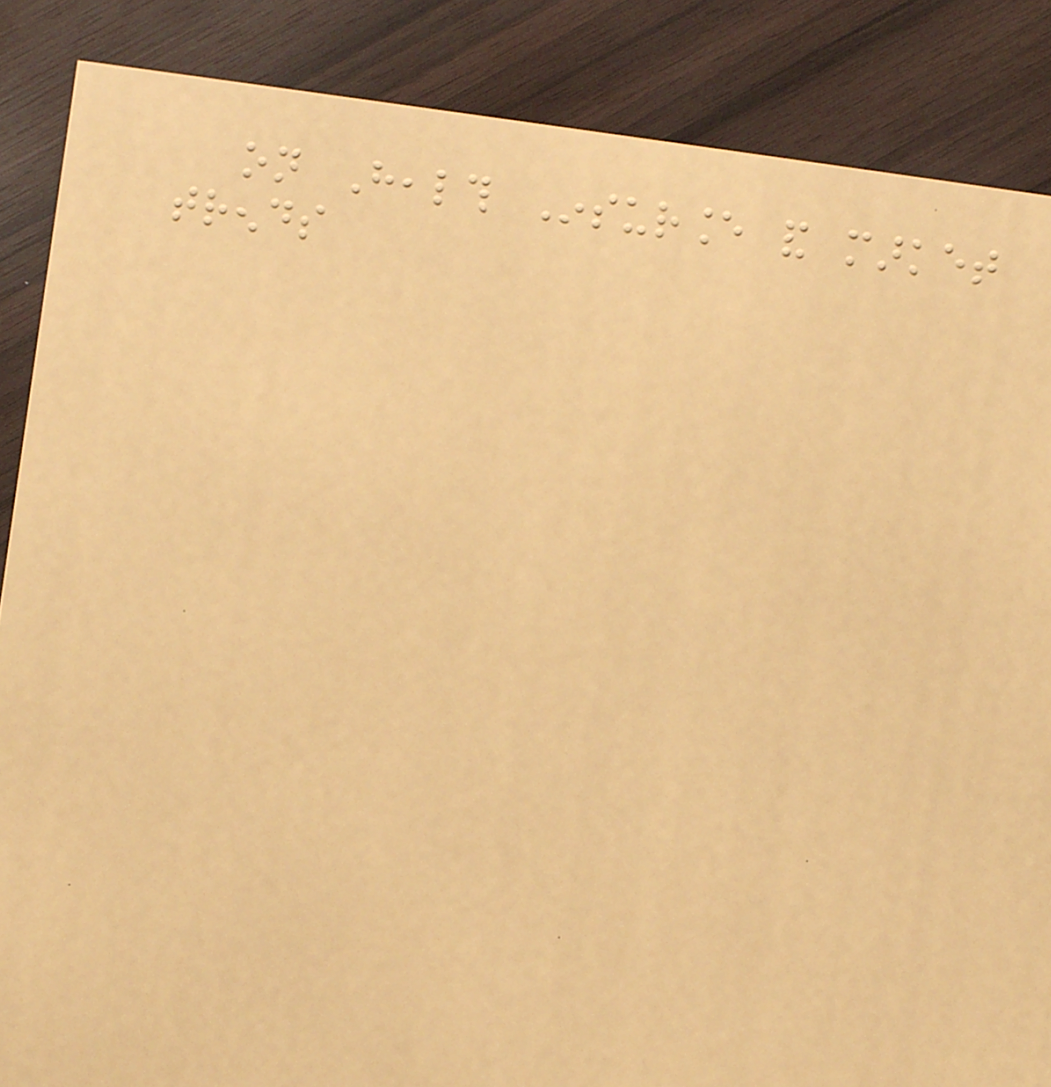on Health Insurance and market
trends
